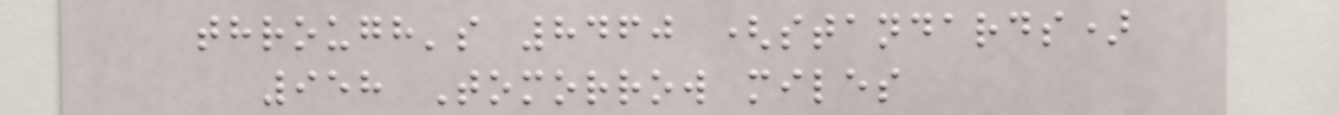through's 8460 (standards)
958 Tomorrow miles
